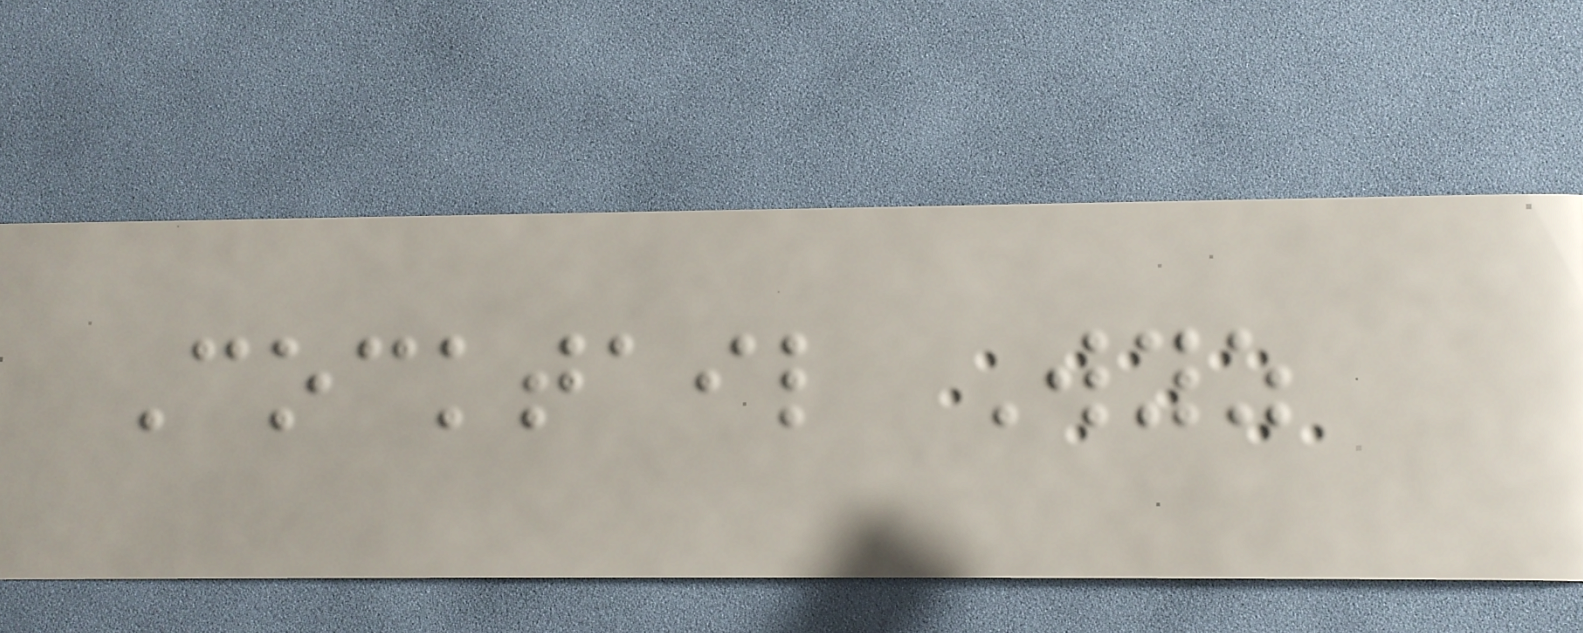Cocktail Wyz
